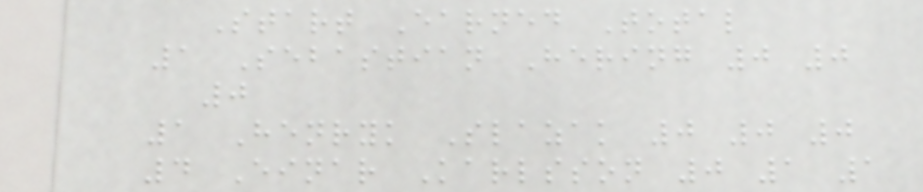Start Earned Total
1 Sebastian Hering 0 0
0
1 Henryk Slazak 0 0 0
4 Einar Karlsson 0 1 1
